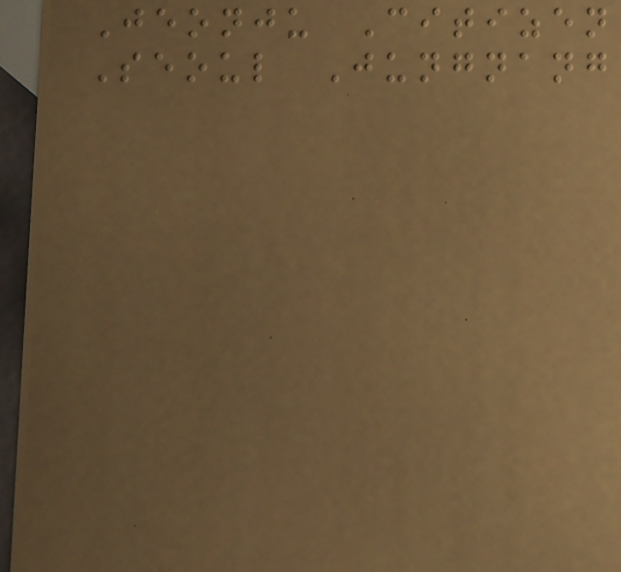Jeonju Citizen
Seoul Jungnang
